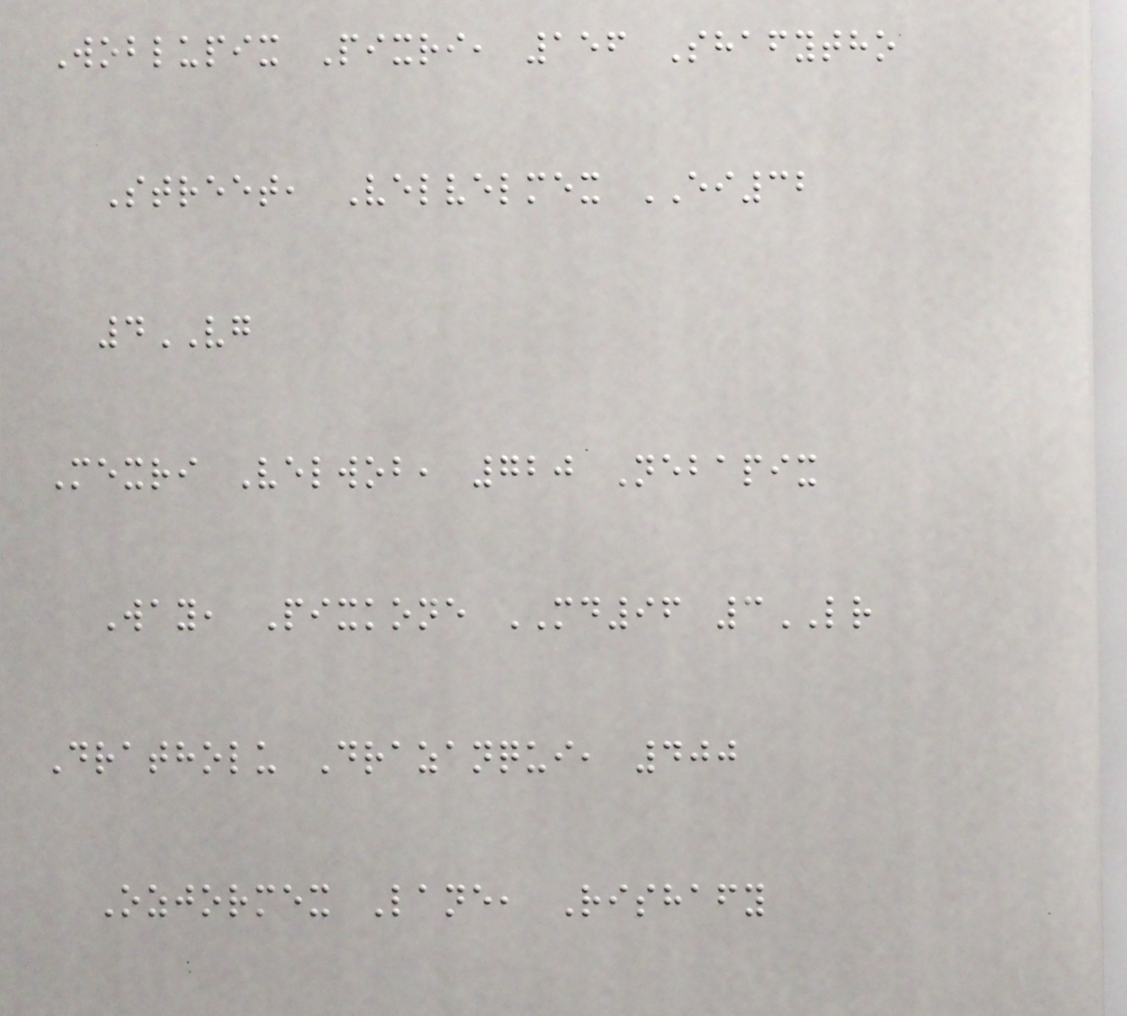Woblupix Pixri, 156 Shafytho
Street, Velvelmex EI32
4VG
Mexri Velwob, 720 Nebapix
Way, Pixkone MD96 3LR
Dratholu Drazanqui, 400
Ozjormex Lane, Rishafy
